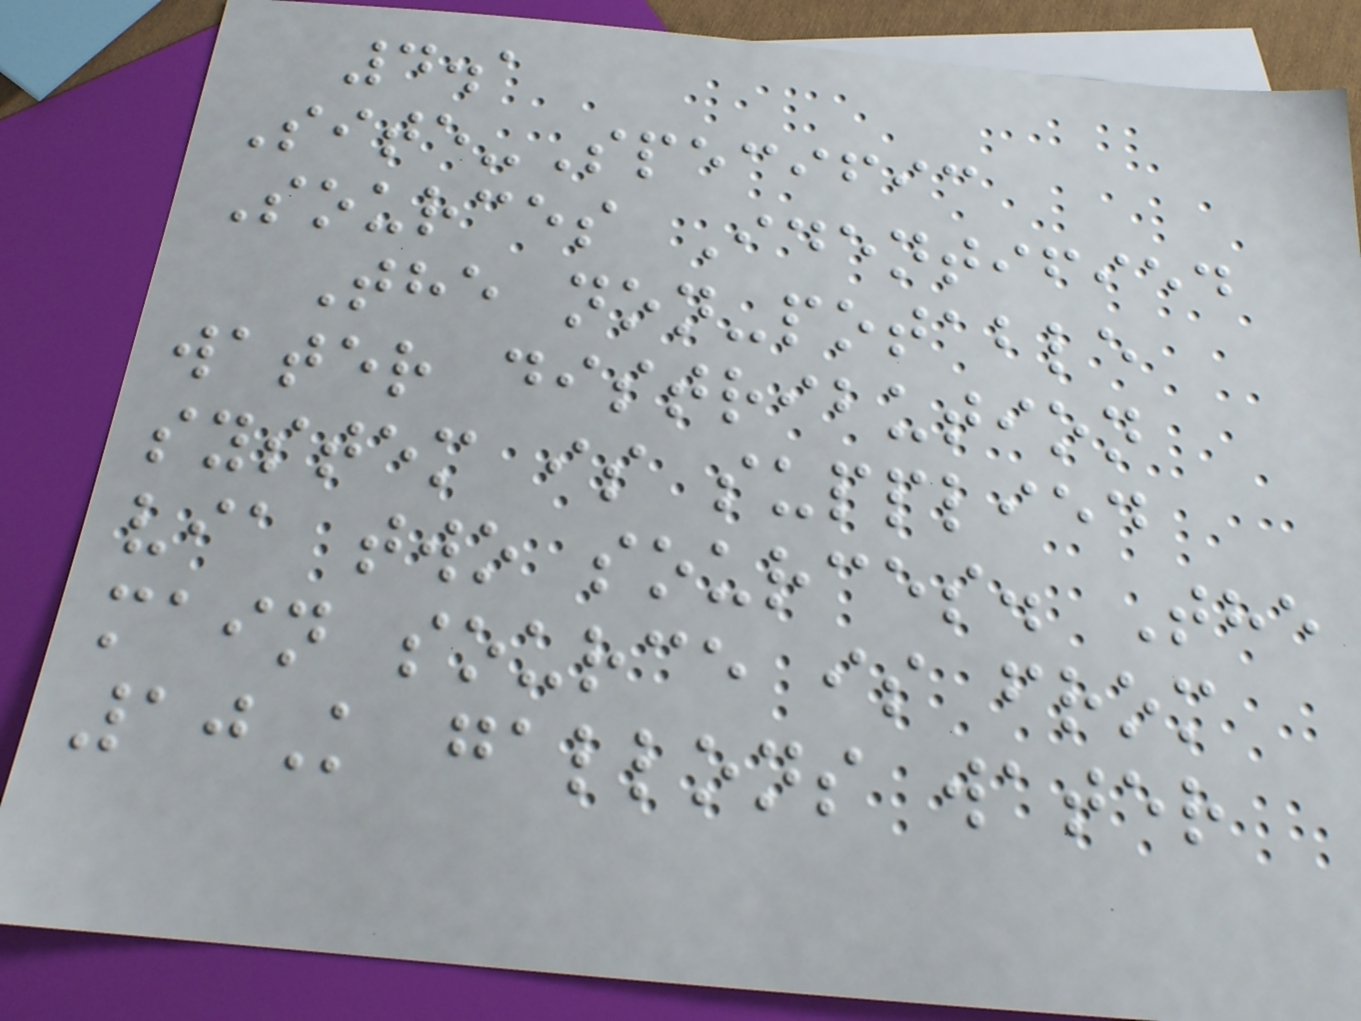4.1
Site-Specific
Sources Identified
The non-potable
water distribution
system is supplied
via two sources. The
main source is from
10K gallons water
